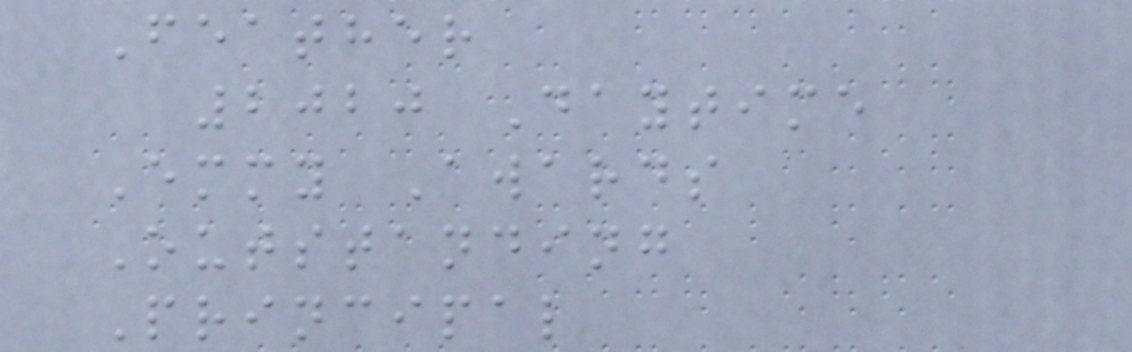Feather
2020 Daytime
Emmy Awards
Outstanding
Principal
